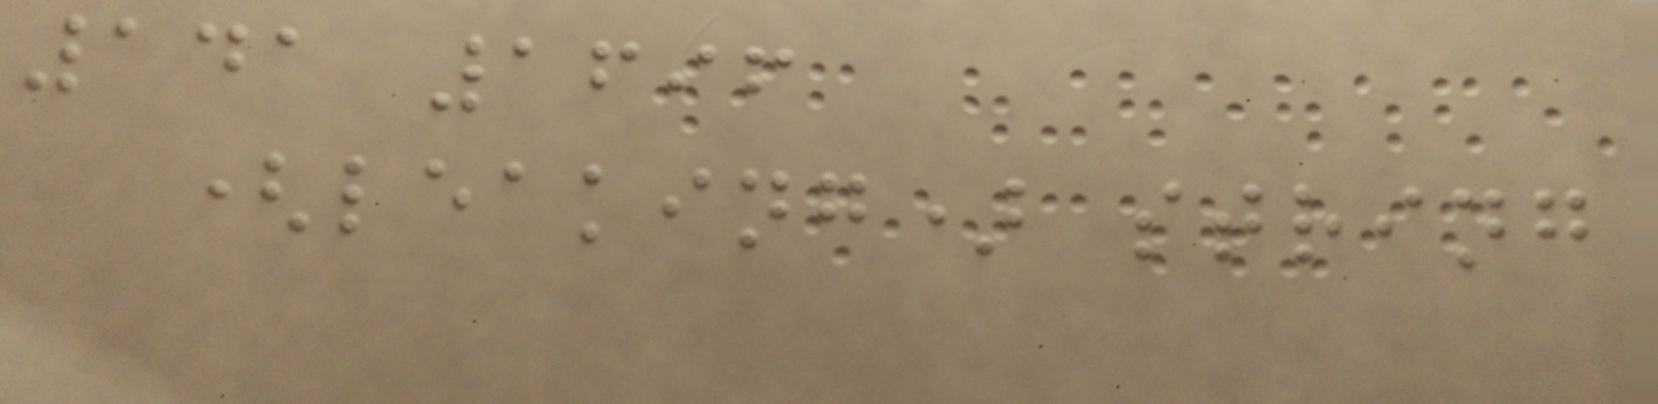141 1696
(leaking) string
